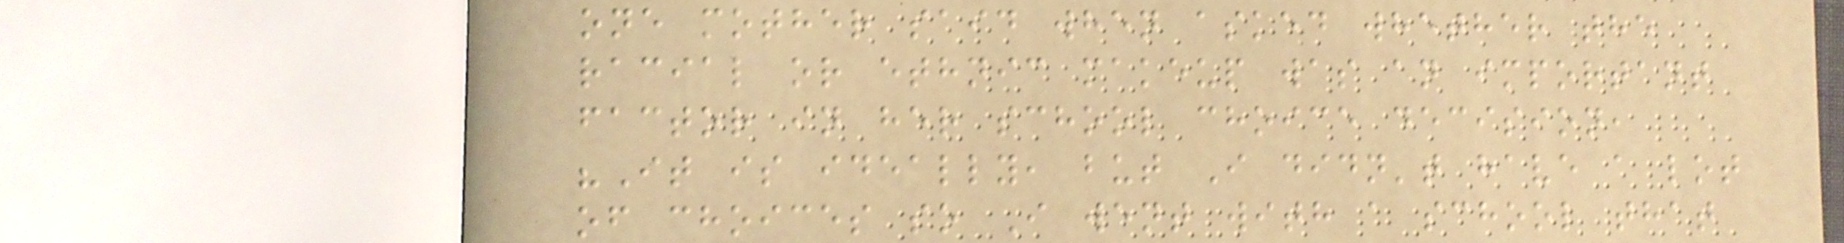one mother said when asked whether the
racial or ethnic makeup was an important
factor in her school choice decision,
"It is ideally, but I didn't have a lot
of choices so I went with a school that
